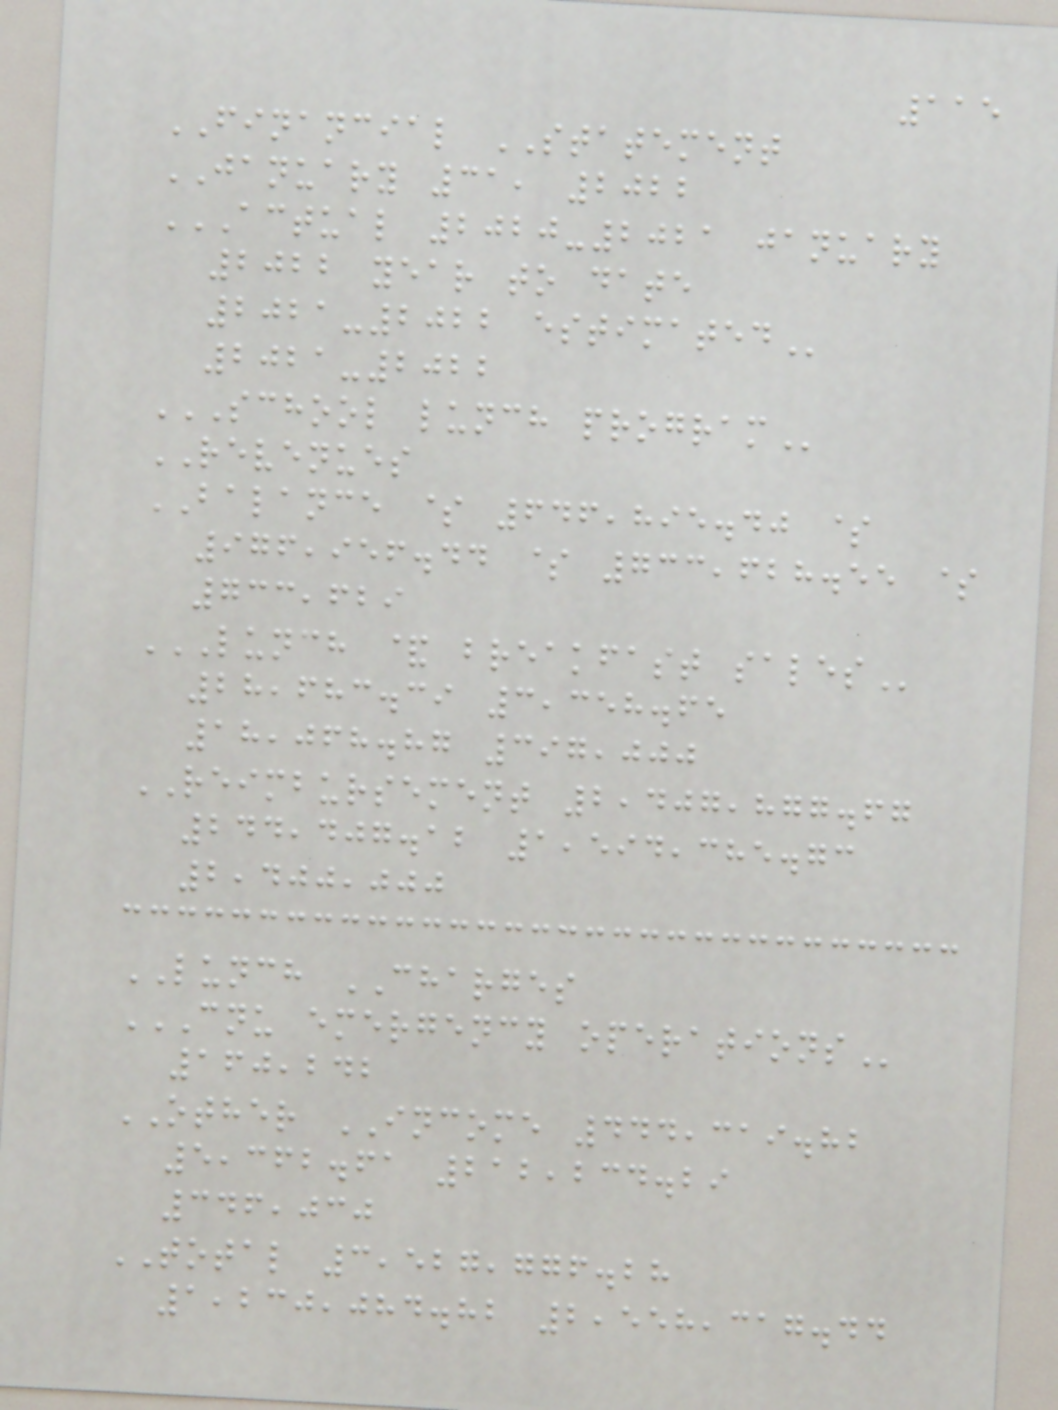115
FINANCIAL STATEMENT
JANUARY 31, 2022
ACTUAL 2020-2021 JANUARY
2022 YEAR TO DATE
2021-2022 ESTIMATED
2021-2022
SCHOOL LUNCH PROGRAM
REVENUES
BALANCE $ 646,895.40 $
976,956.44 $ 733,628.55 $
733,629
LUNCH & BREAKFAST SALES
28,683.39 3,358.65
18,068.87 397,000
REIMBURSEMENT 2,407,877.67
244,407.12 1,594,385.73
2,400,000
LUNCH CHARGES
CNU EMERGENCY OPERATIONS
160,242
OTHER INCOME 444,319.82
5,362.61 212,234.29
346,030
TOTAL 3,527,776.28
1,230,084.82 2,558,317.44
